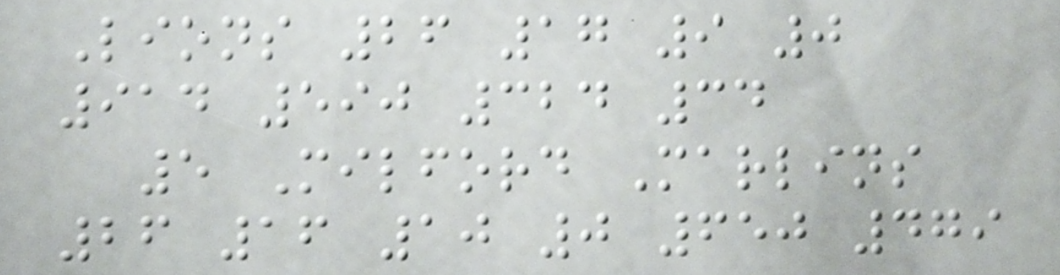Lions 26 17 9 0
914 590 324 34
5 Milford Marlins
26 16 10 0 650 479
